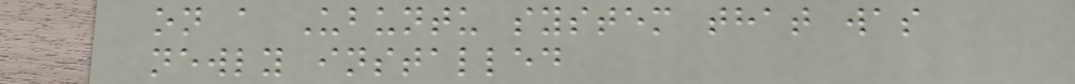on a Ubuntu system that was
newly installed
